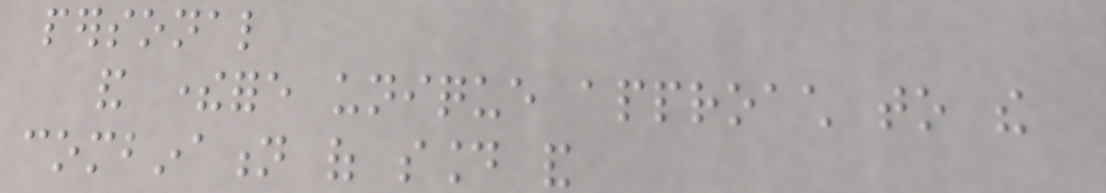personal
and therefore unique approach to the
combination of sound and
